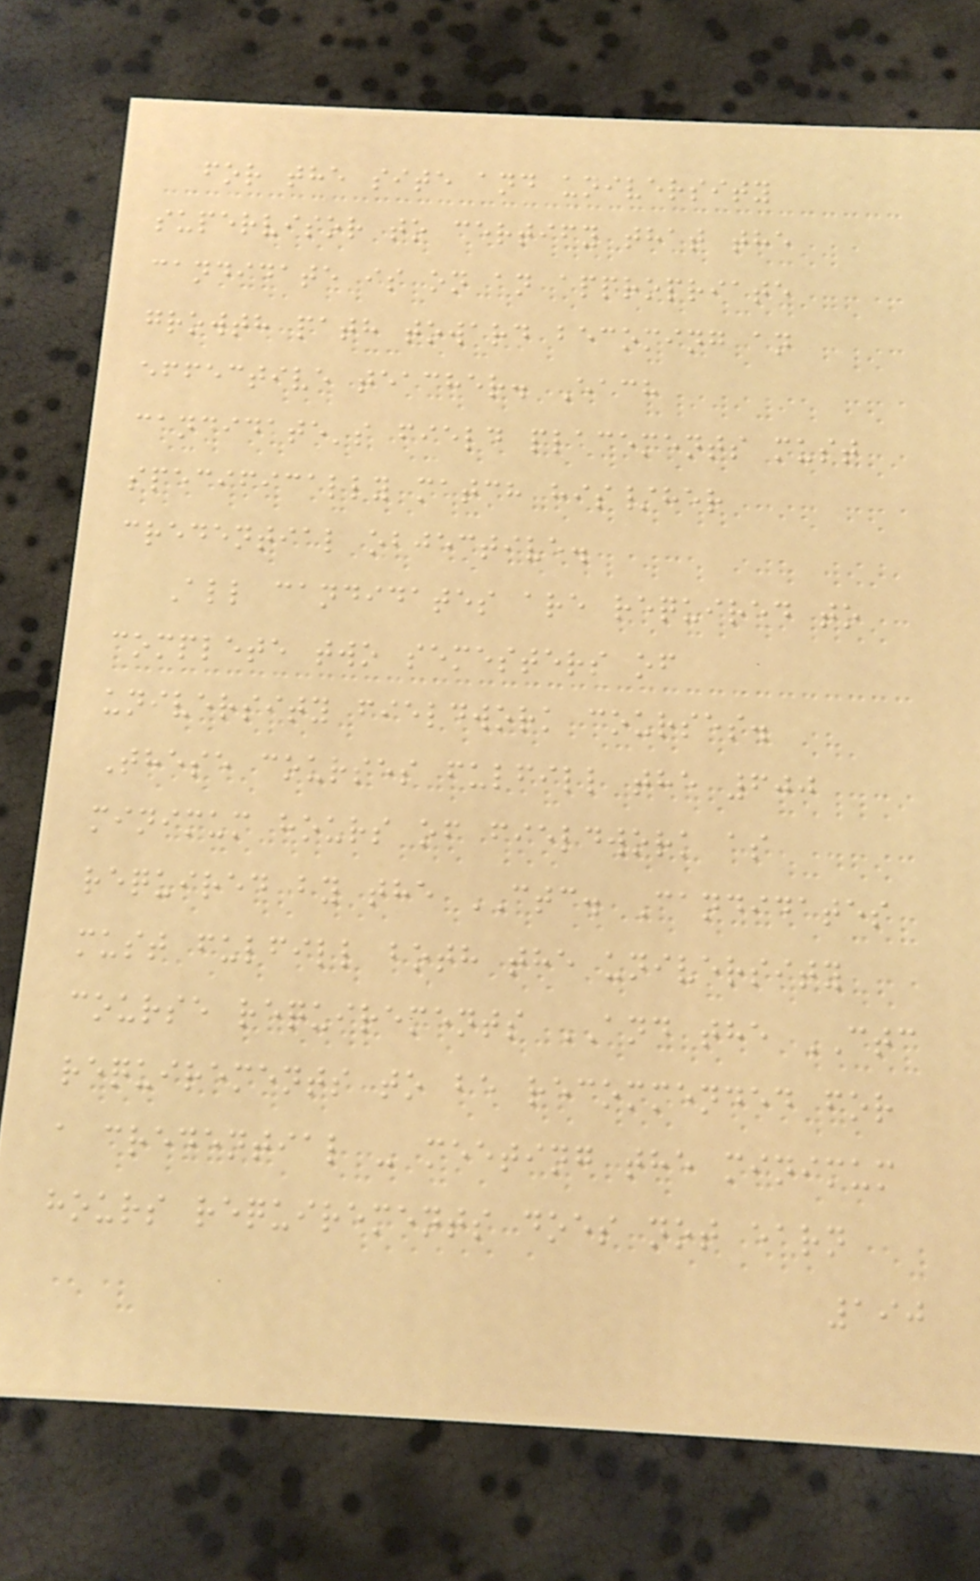for the site and university
supervisor to certify that the
candidate is on an appropriate
growth path toward becoming an
effective teacher. Each
candidate's field placements must
specifically match his/her
credential objective.
All candidates are required to
complete two semesters of
university fieldwork courses.
These courses fulfill the 600
minimum hours of fieldwork as
required by the CTC. Candidates
must fulfill both the university
course requirements AND the CTC
requirements to be recommended for
a credential - meeting the minimum
hours requirements does not earn
190
